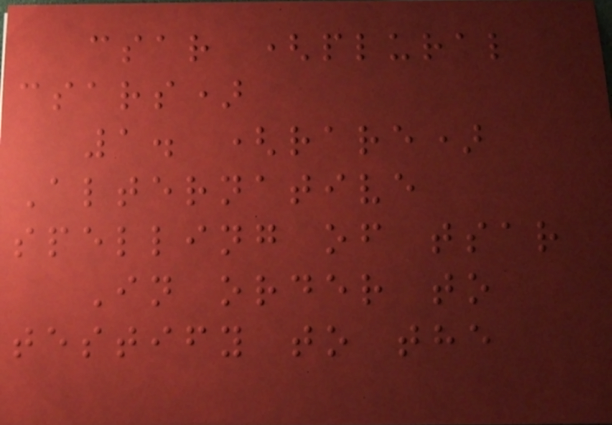csar (plural
csars)
1. (rare)
Alternative
spelling of tsar
In order to
testify to the
